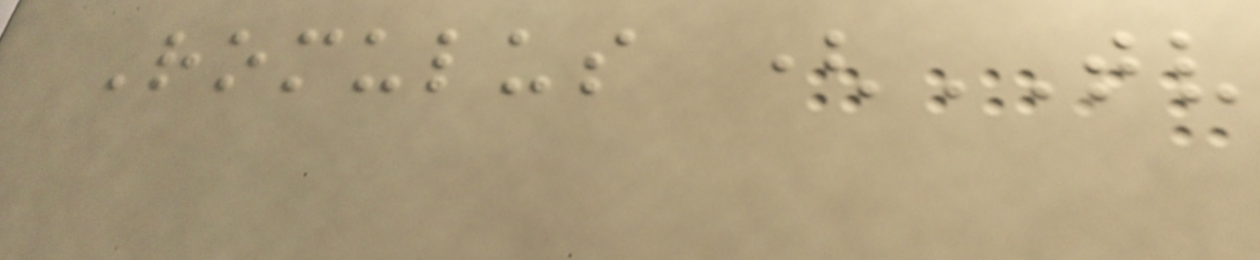Romulus (TV
